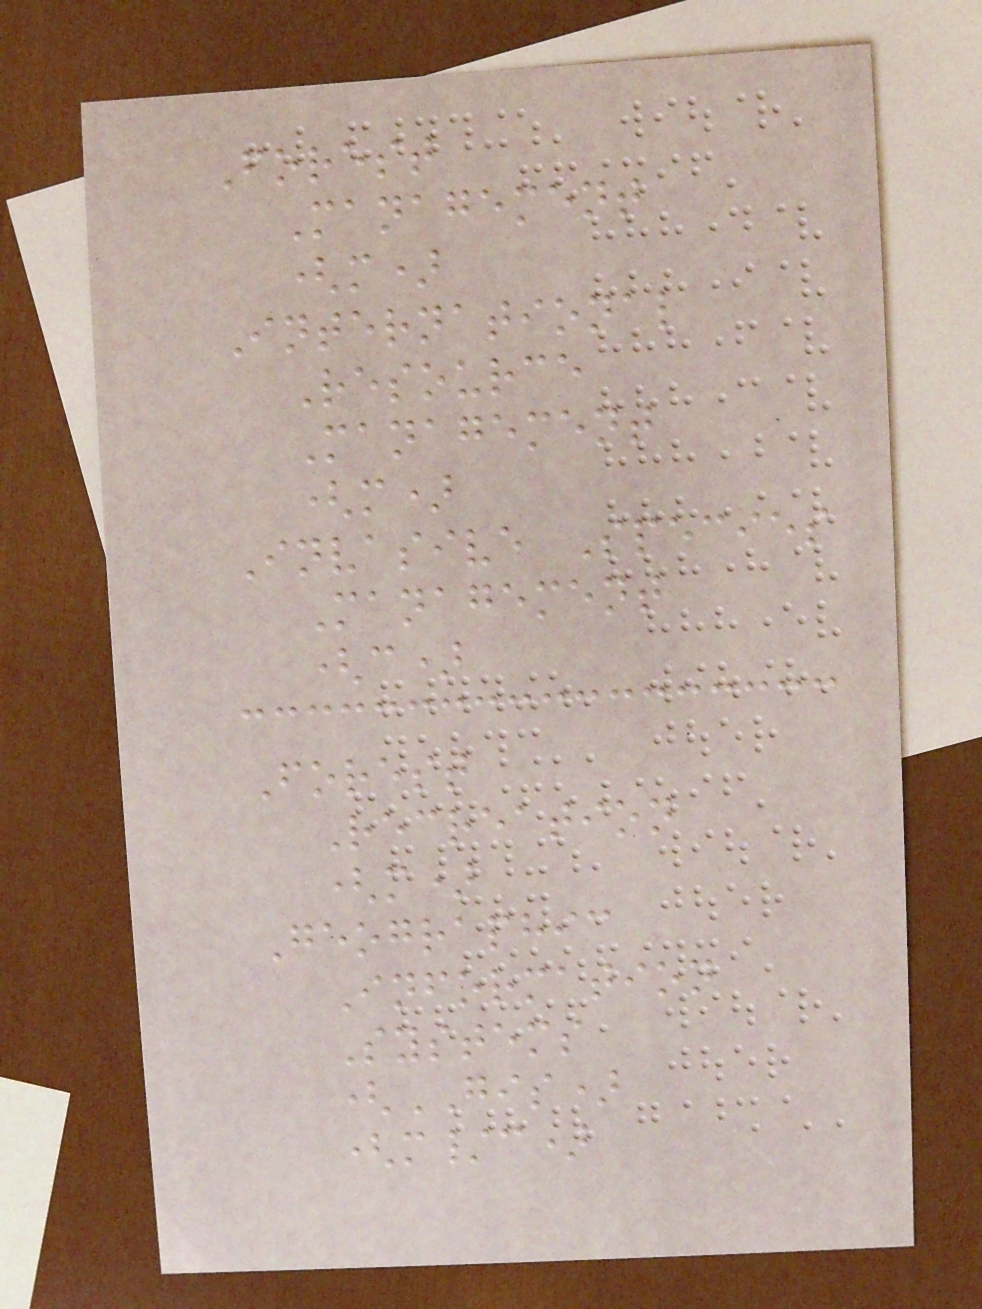Forest
Management
(m)
International
Resource
Management
(m)
Invasive Species
Management
(c)
Forest
Recreation
(m)
Geographic
Information
Systems
(GIS)
(m/c)
